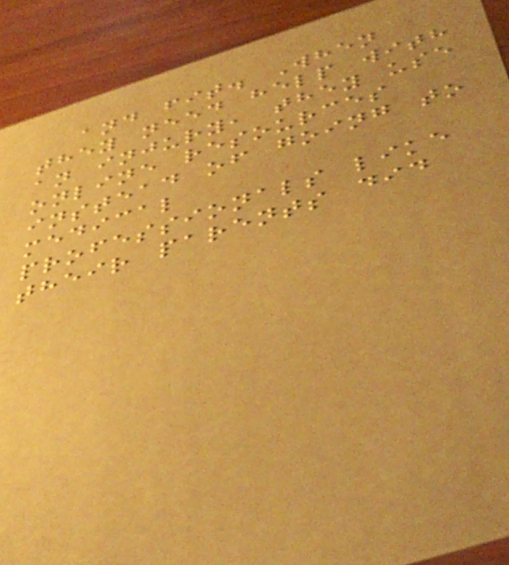and fit. When
they need help with
an injury, they use
online resources
instead of going to
medical
professionals like
their parents did
